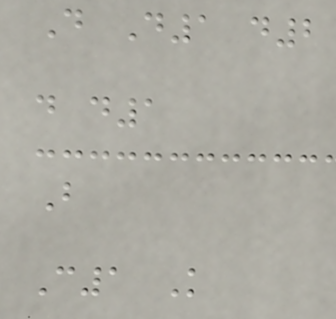D D1 d2
d d1
B
C1 K
